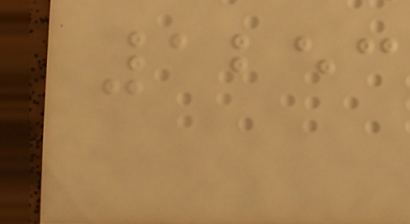1253
